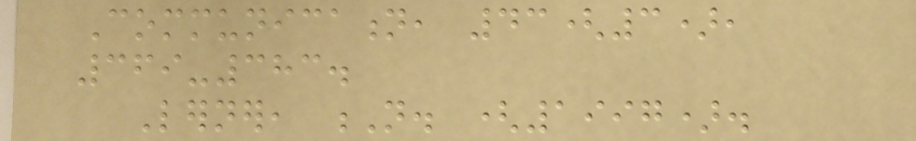Communication, 43(3),
369-383.
Lerner, N. (1997).
